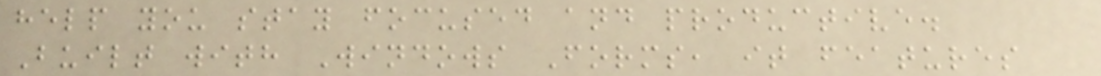help you stay focused and productive.
Built with Windows Forms, it features
